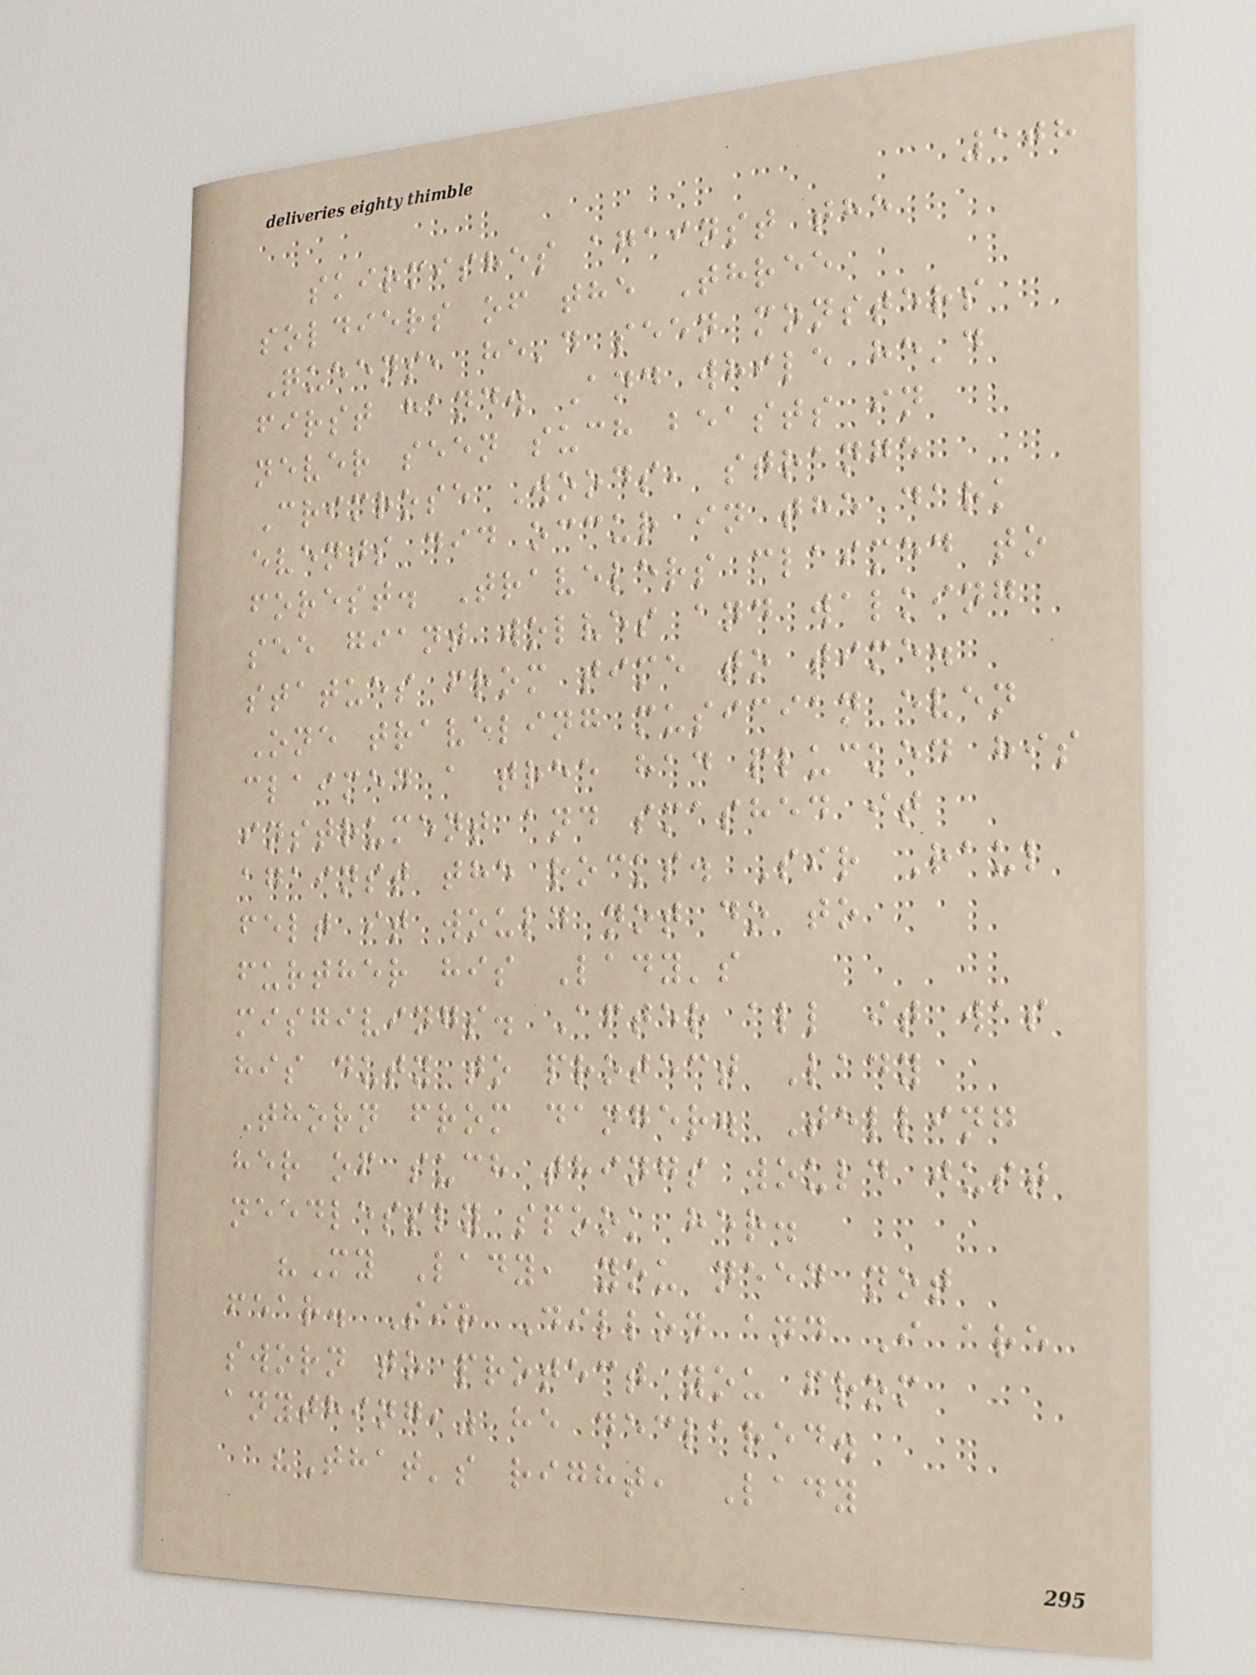108
skirmishes against the
soldiers of the Three
Queens, he'd seen monsters
first hand. And while he'd
never seen such beasts in
Crimrose Woods, strange
events did occur in the dark
forest. Travelers claimed to
see giant wolves and walking
statues from time to time.
One traveling musician even
claimed a tree had plucked his
instrument and smashed it
against the rocks. Sir Raul
felt it would not do to
further his Lady's
misgivings. After all it was
his duty to protect Lady
Thorn from danger. Telling
her of such things would just
needlessly spook her.
"My Lady, you need not
fear. Sir Dillon and I are
sworn to protect you from
anything," he declared.
"That's right, Lady
